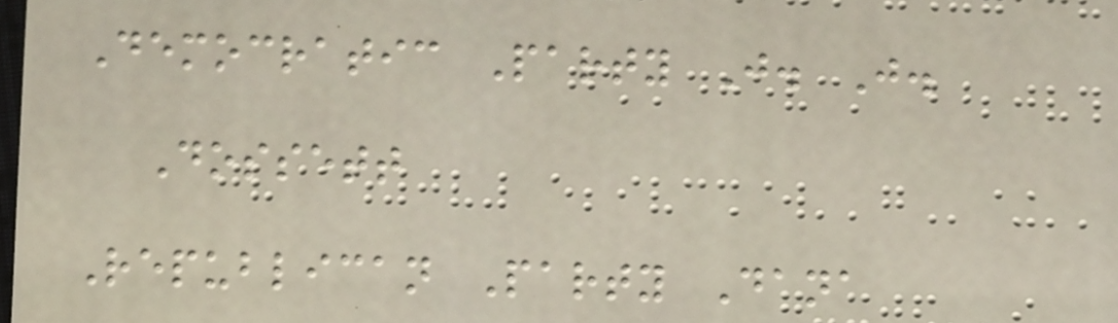Democratic Party J. J.
Dossett
Republican Party Dana
